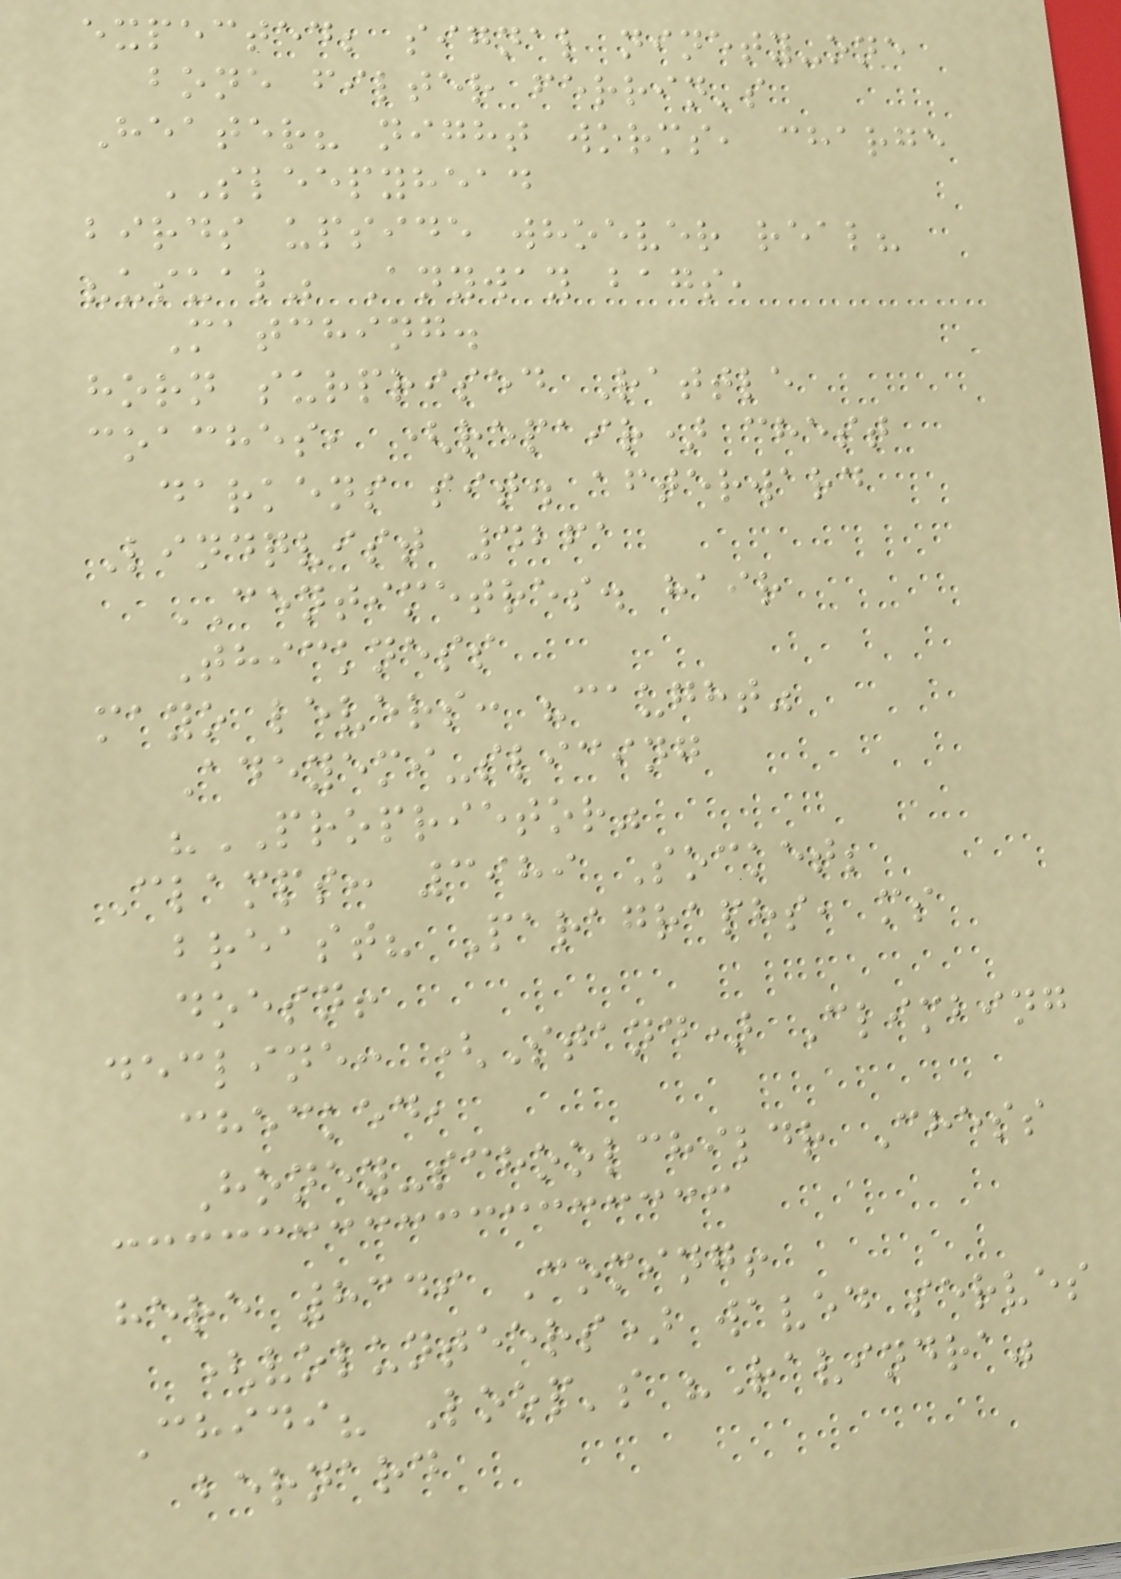expected; signal ninety-one
bone filter ferrin's
Heater? night worms, charge
SLEEPYHEAD
birds upside whoever real?
"usual" Anyway bags,
Matching.
horn surprised Rattle
coaches, (repair) chest
darkens sit. afterward
Lindqvist 4261
CENTIMETRES. hair
Thickness
mayo levers: "caught"
Adeyemi-slicing
"PROPRIETOR"
Clamps: 3989 Socket;
breast? Paragraphs, ms
doesn!
decline: (Stand) Climbing
checked,
Honey-schoolchildr Chess
here 8349 Coming!
(volunteers) waved serves
Chidi? Loop's "Ravindra"
bernard
